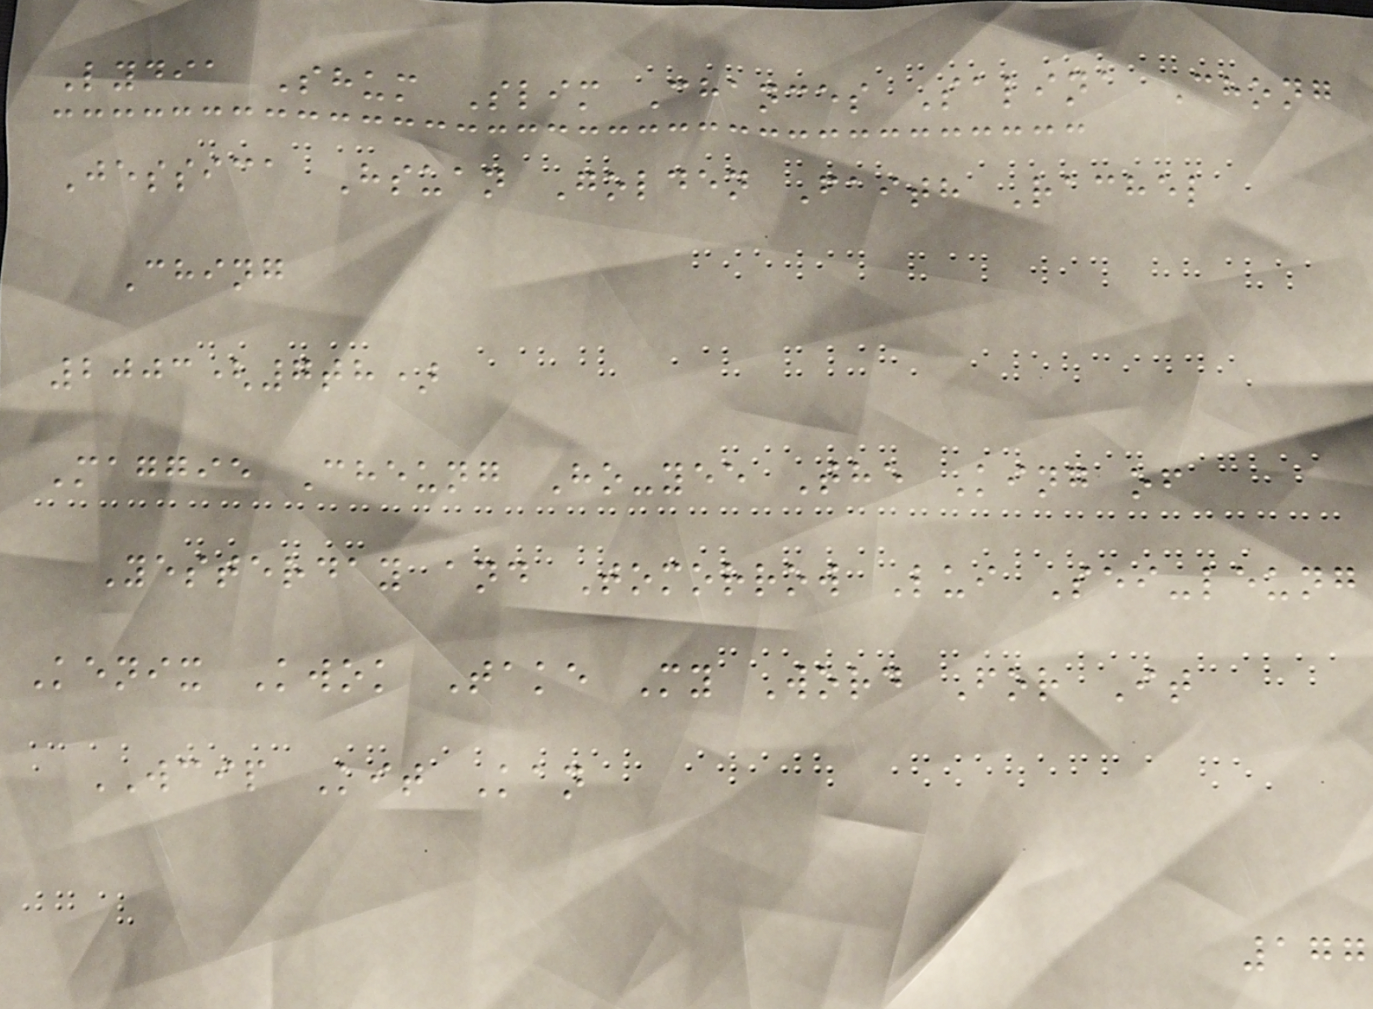Lydia Shum Slim Chances Salina Chong
Jessica Hsuan Golden Faith Rachel
Ching
2003(7th)
Maggie Cheung Ho-yee The King of
Yesterday and Tomorrow Lui Sei-leung
Kenix Kwok Take My Word For It
WCIP Kit Kan
177
